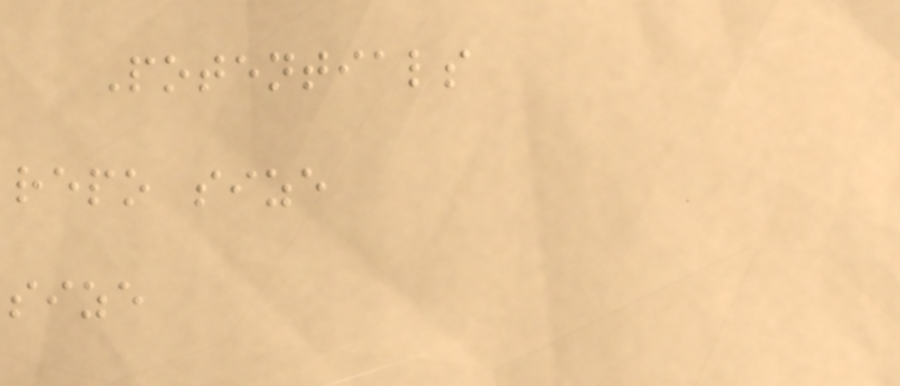Potentials
repo size
size
